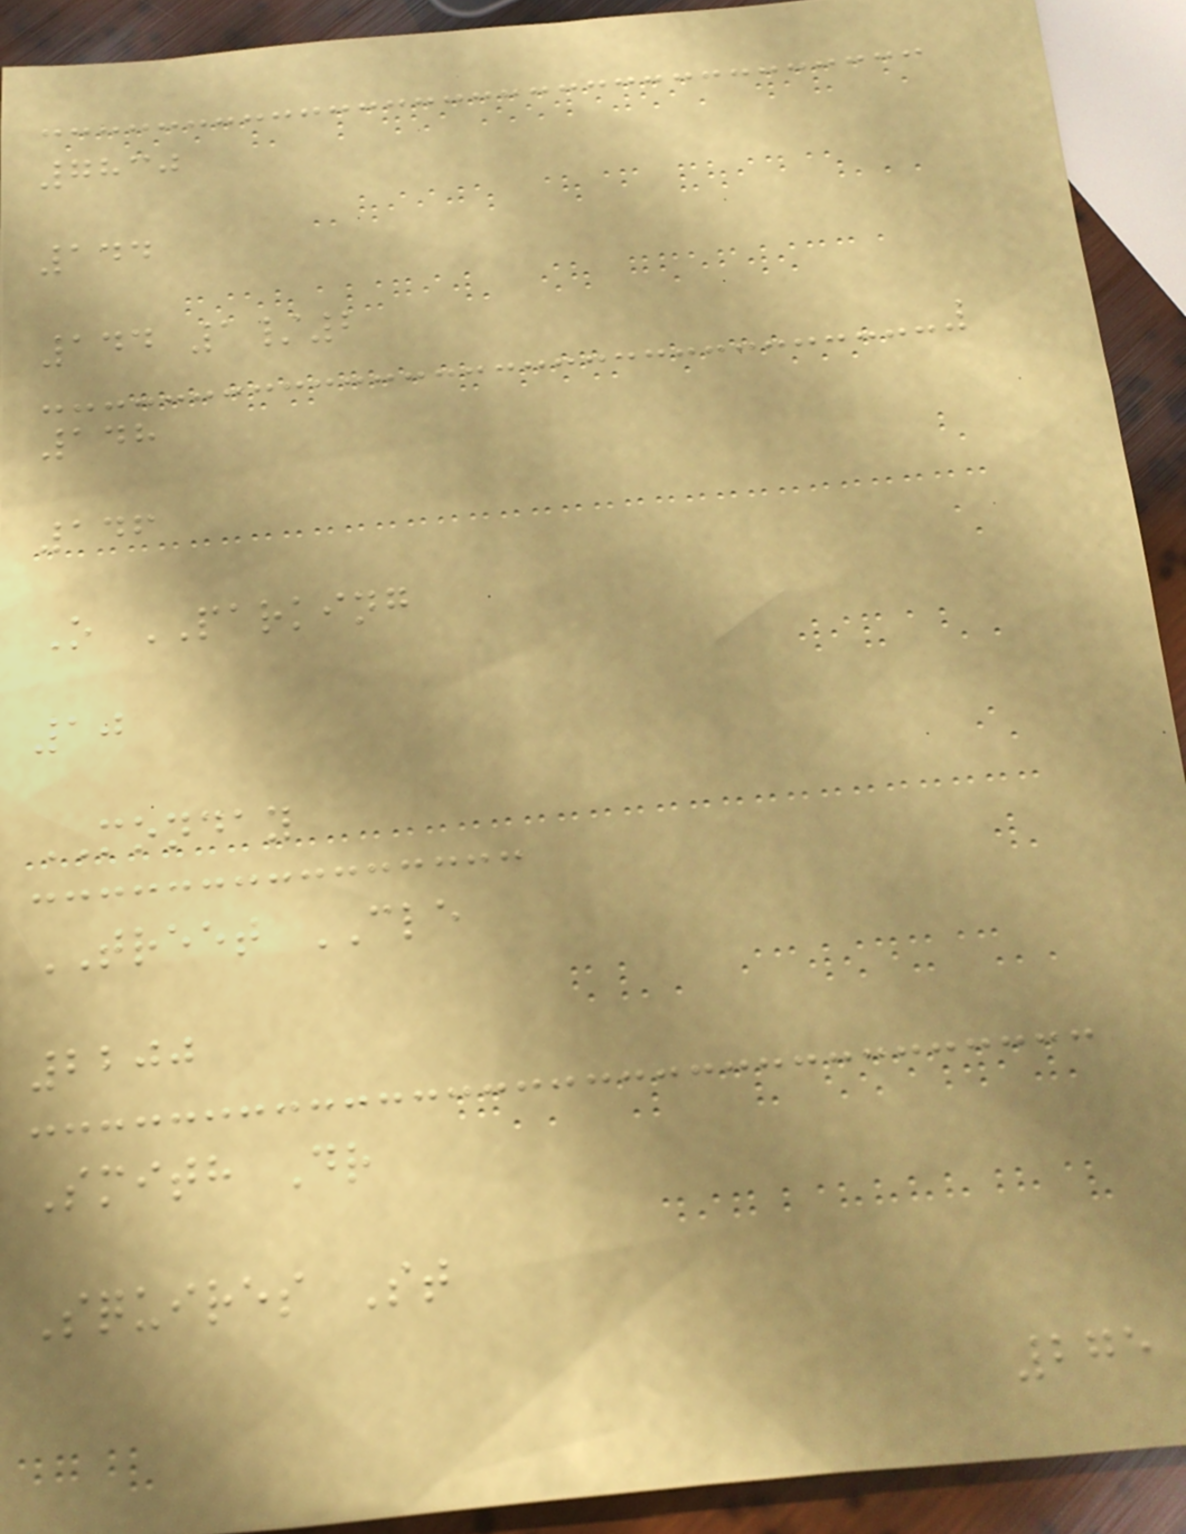7830
144
144 1/2
148
146
O PARKING
10
MONDAY
TREET CLE
2200
Smith Dr
Squires St
275
